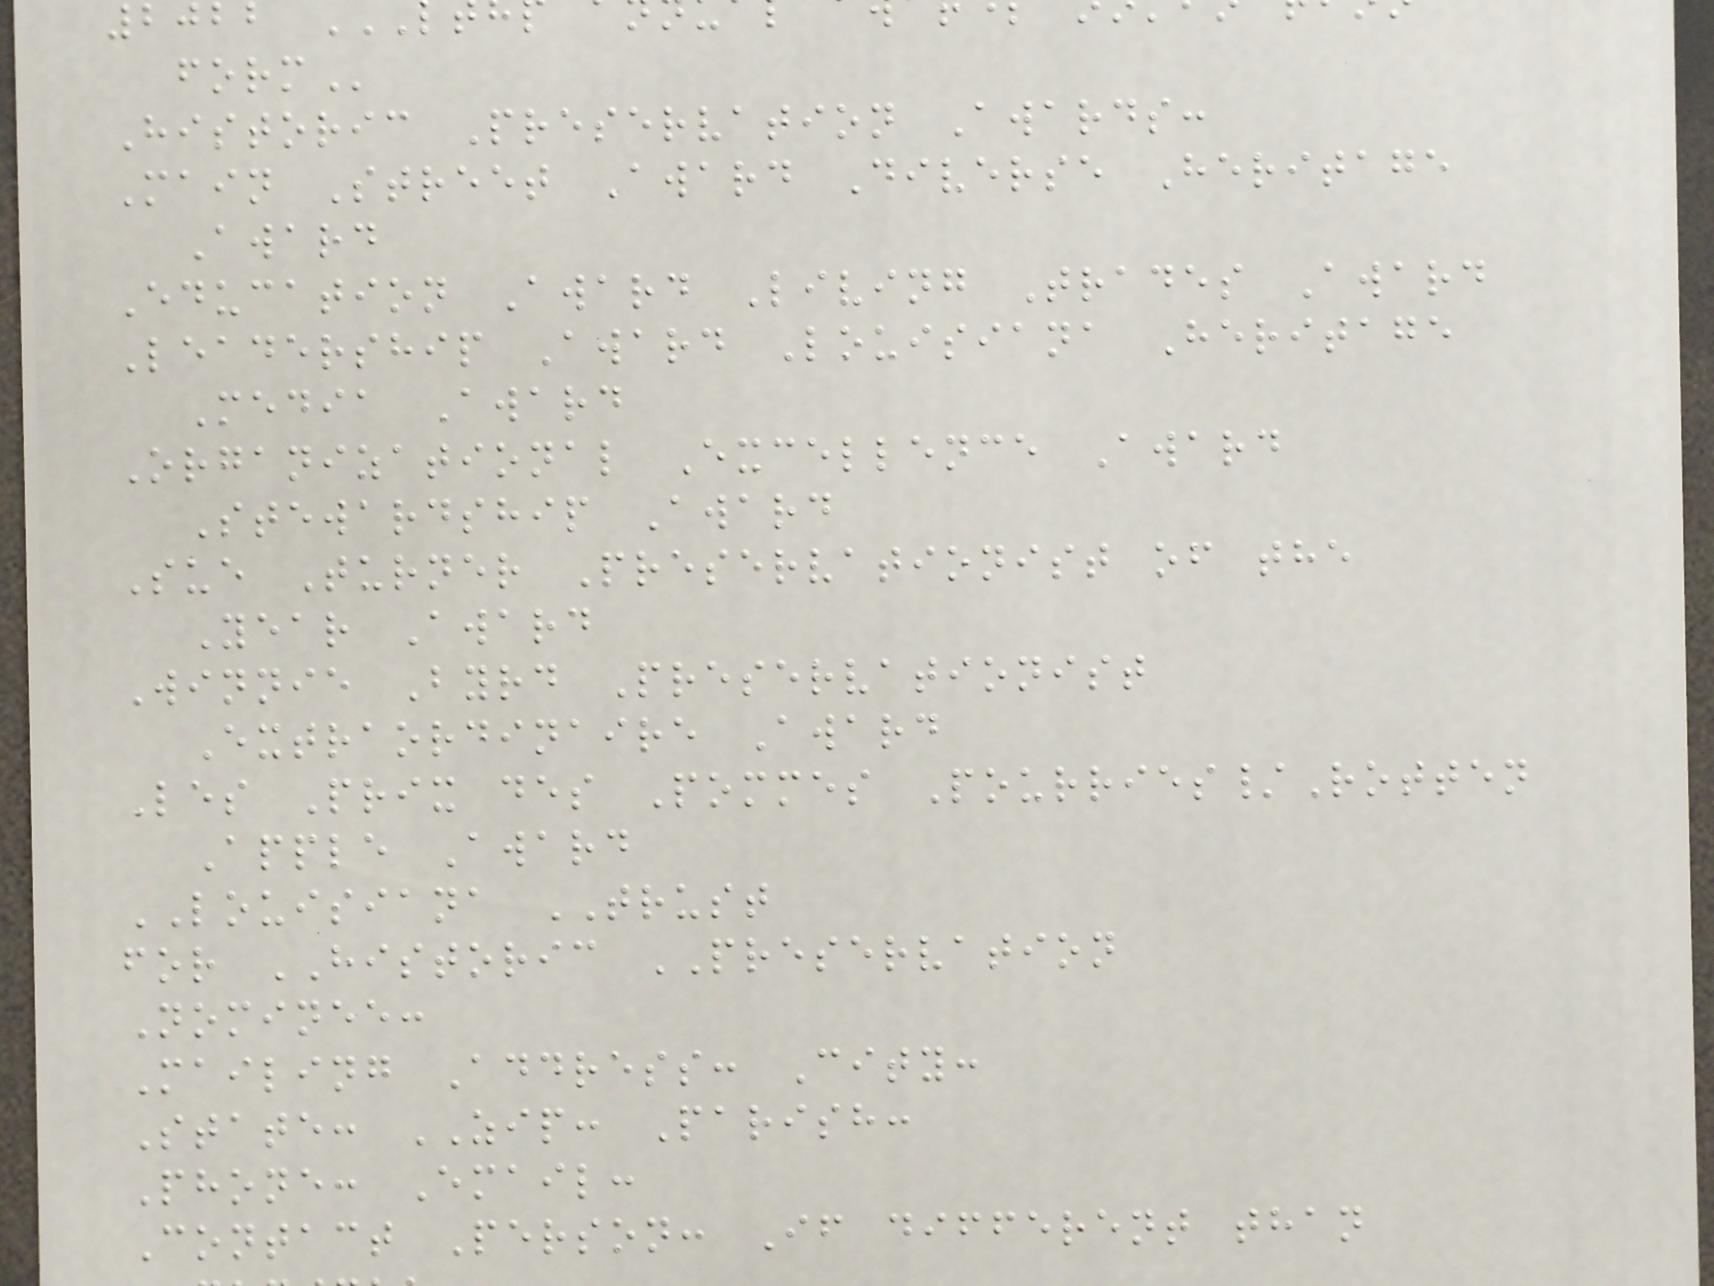Historic Preservation Awards:
Main Street Award Diverse Heritage
Award
Education Award Living Trades Award
Leadership Award Louisiana Heritage
Media Award
Organizational Excellence Award
Stewardship Award
Sue Turner Preservationist of the
Year Award
Winnie Byrd Preservationist
Extraordinaire Award
Les Prix des Pommes Pourries/Rotten
Apple Award
LOUISIANA TRUST
for HISTORIC PRESERVATION
Nominee:
Mailing Address: City:
State: ZIP: Parish:
Phone: Email:
Contact Person: If different than
